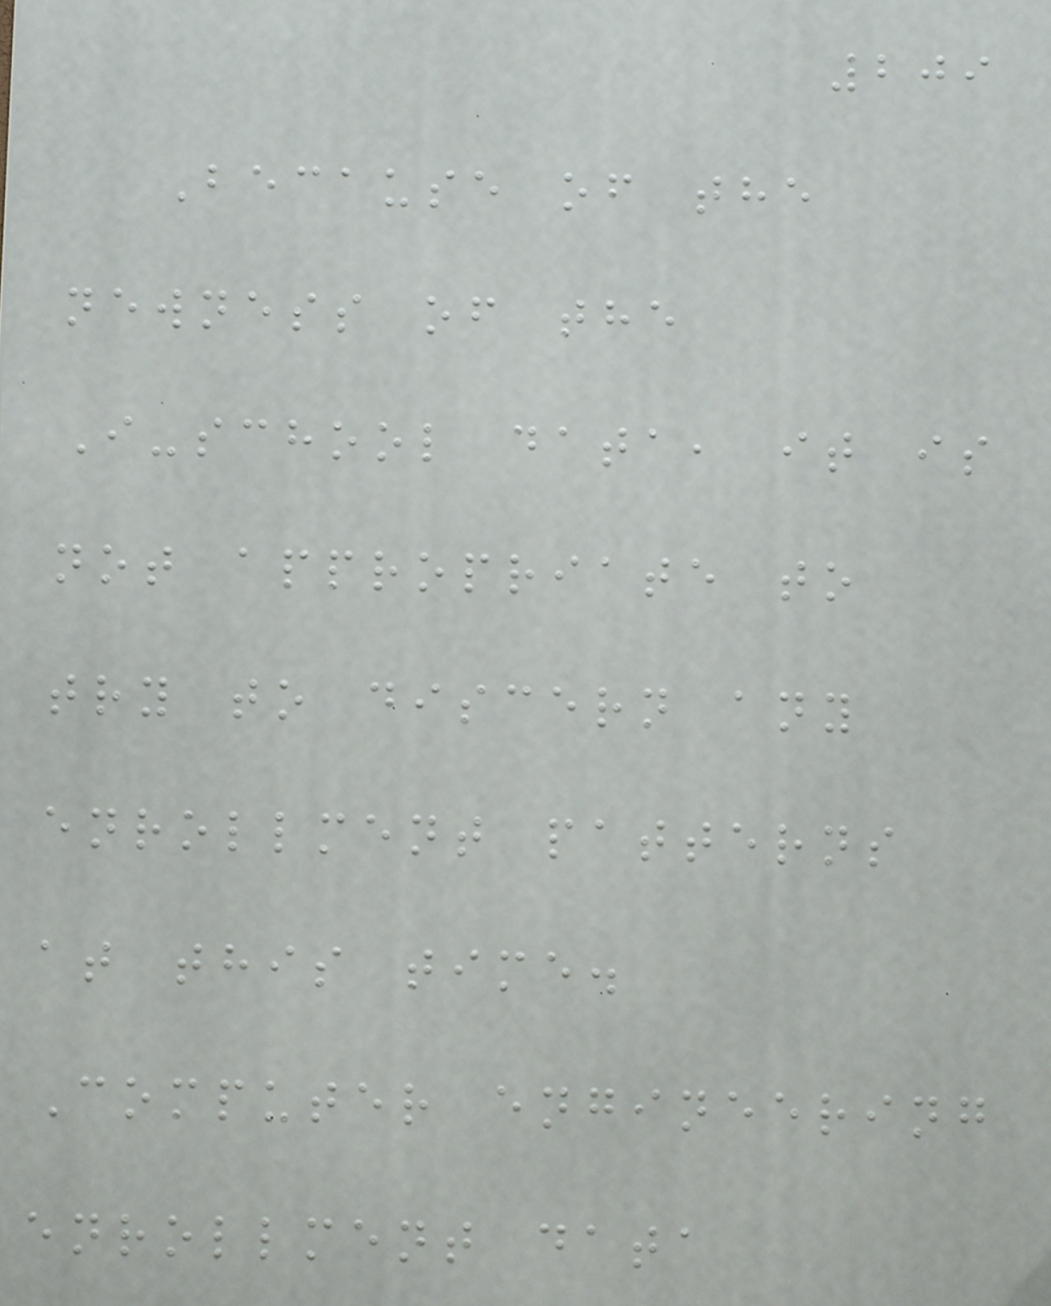209
Because of the
newness of the
I-school data, it is
not appropriate to
try to discern any
enrollment patterns
at this time.
Computer engineering
enrollment data
